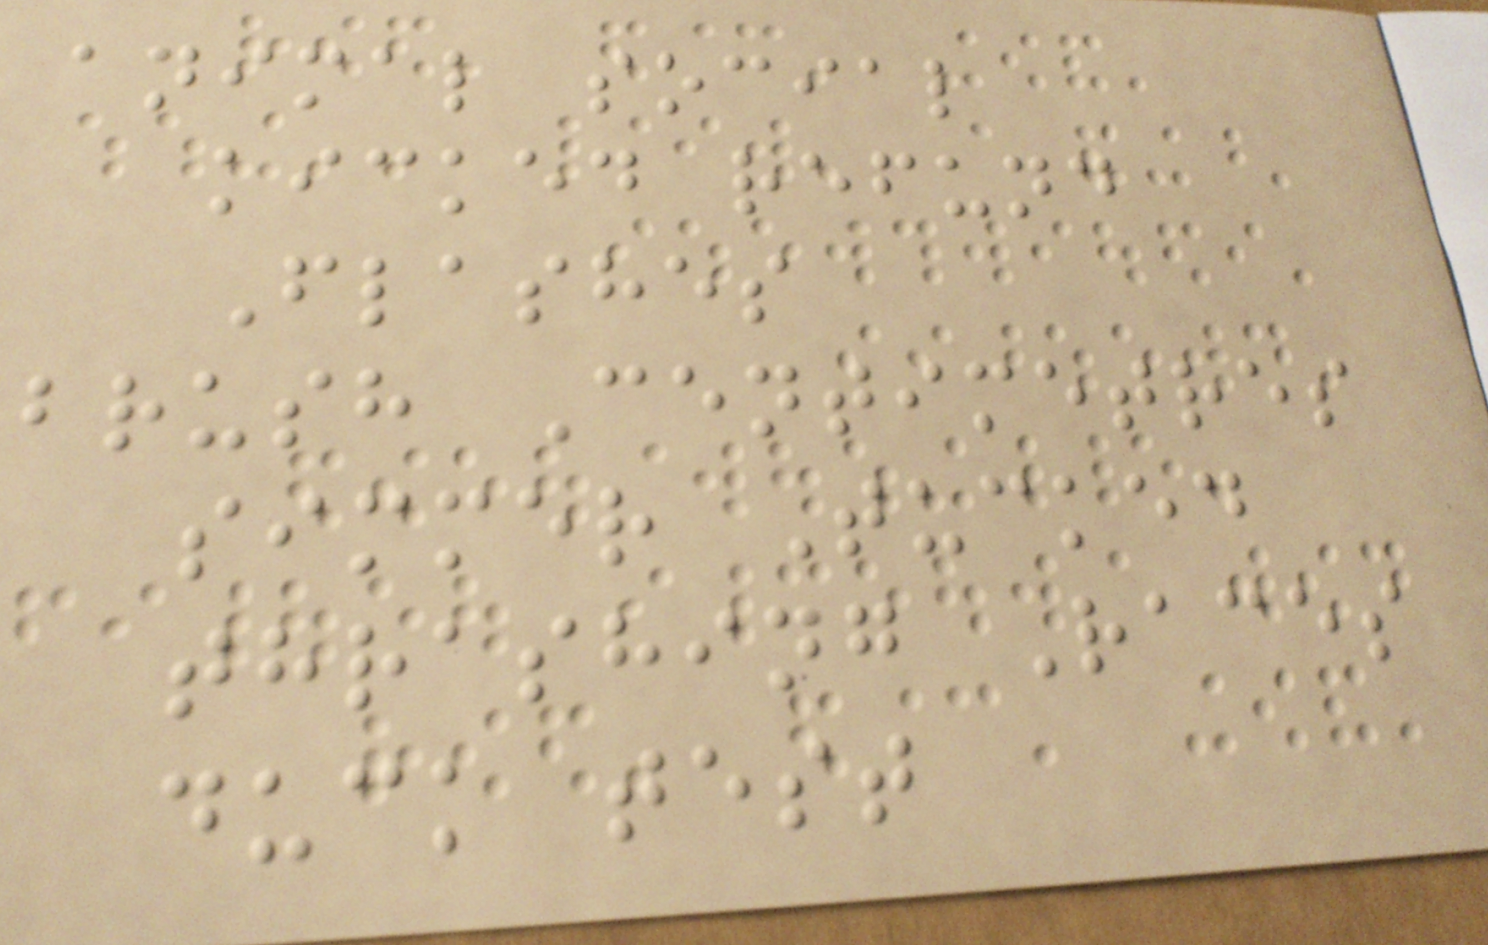animal social
kicked refund
Flashes
brush Centimetres
simmer Tucked
thrashing Races
duck test
